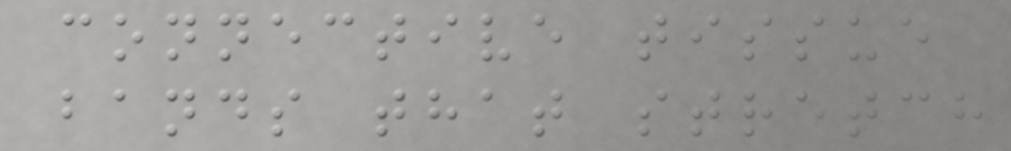connective tissue
bands that stretch
